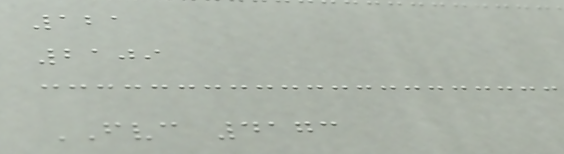121
2109
FVC 4173
